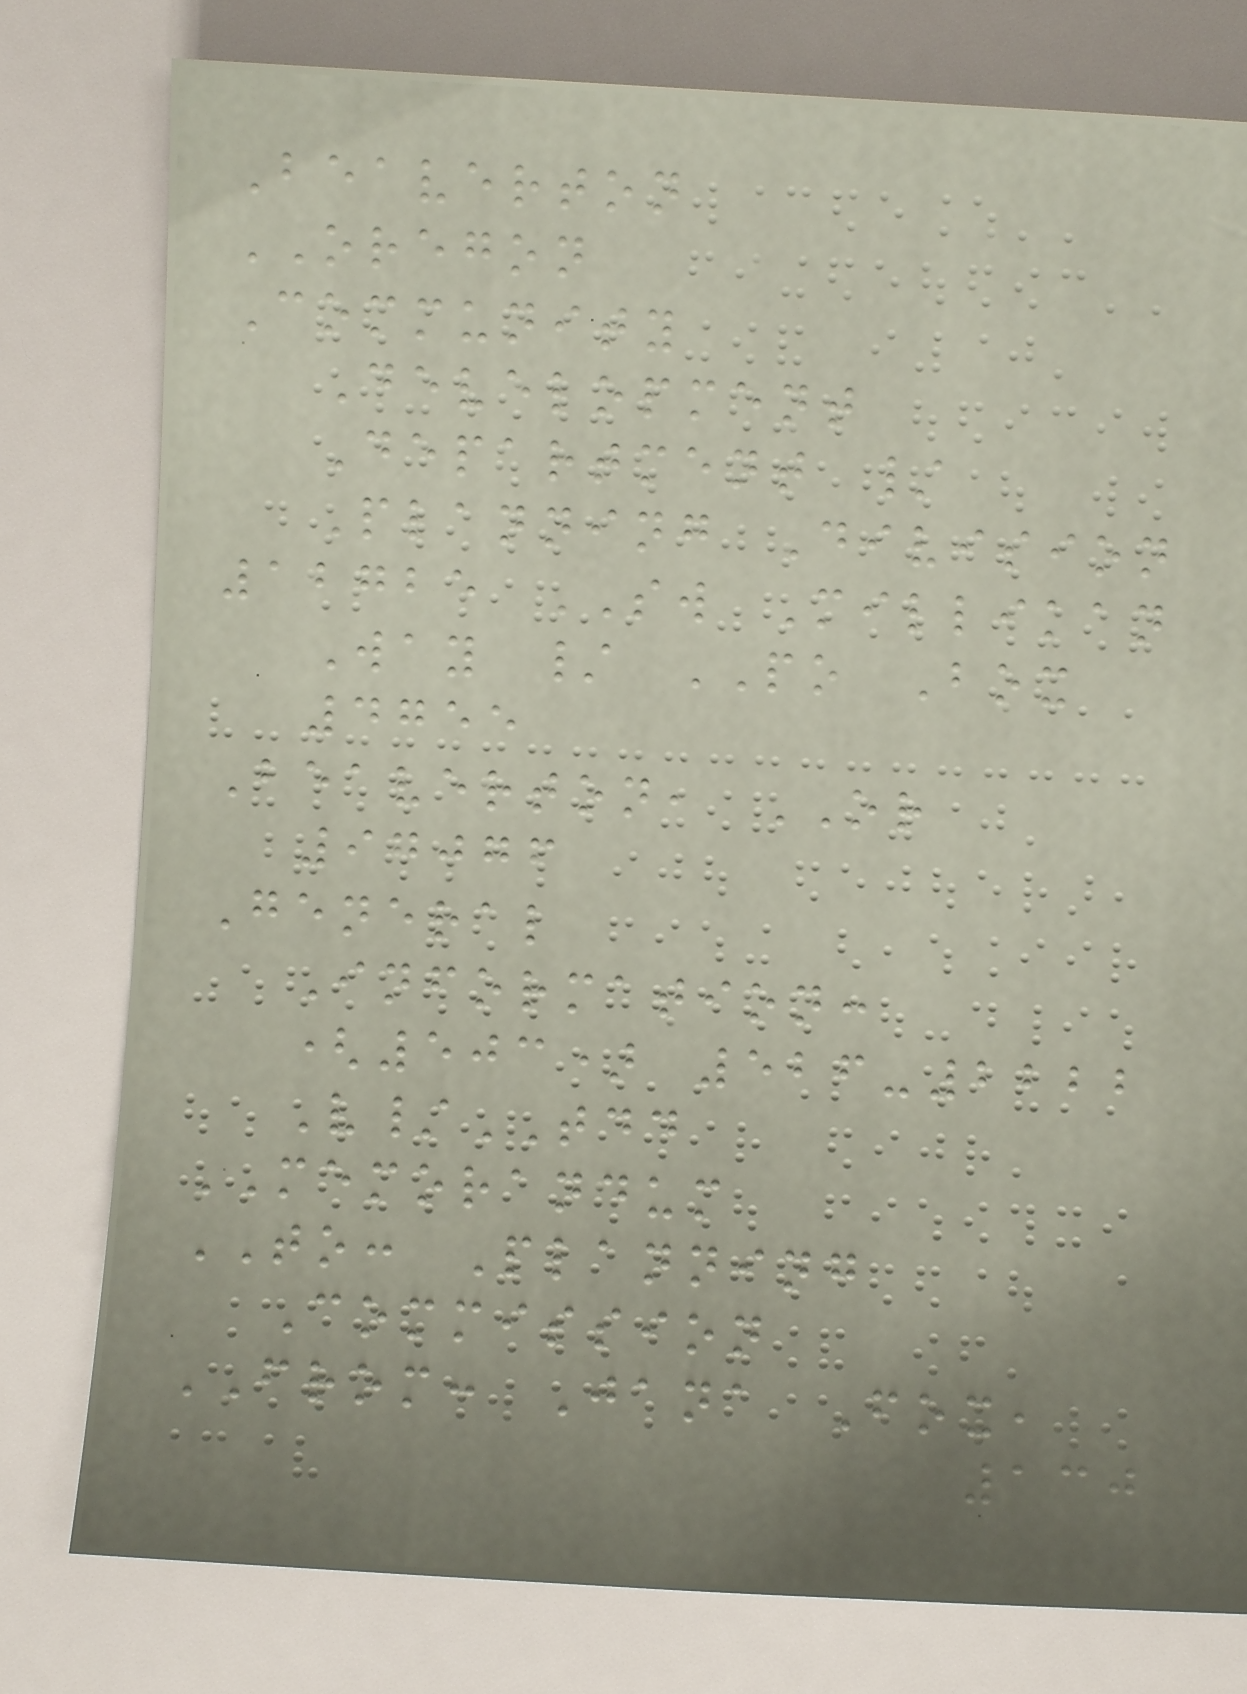Beaverton
OREGON
Community
Development
Department /
Planning Division
12725 SW Millikan
Way / PO Box
4755
Beaverton, OR
97076
General
Information:
(503) 526-2222
V/TDD
MEMORANDUM
TO: Planning
Commission
FROM: Jana Fox,
130
